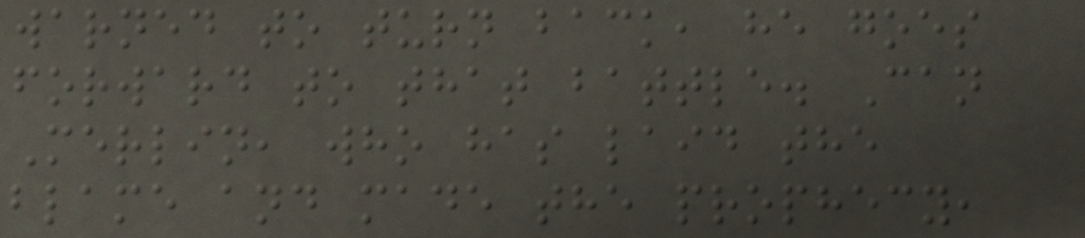warned to turn back, he goes
forward to that battle. Can
Merlin, who has laid the
blame and made the prophecy,
